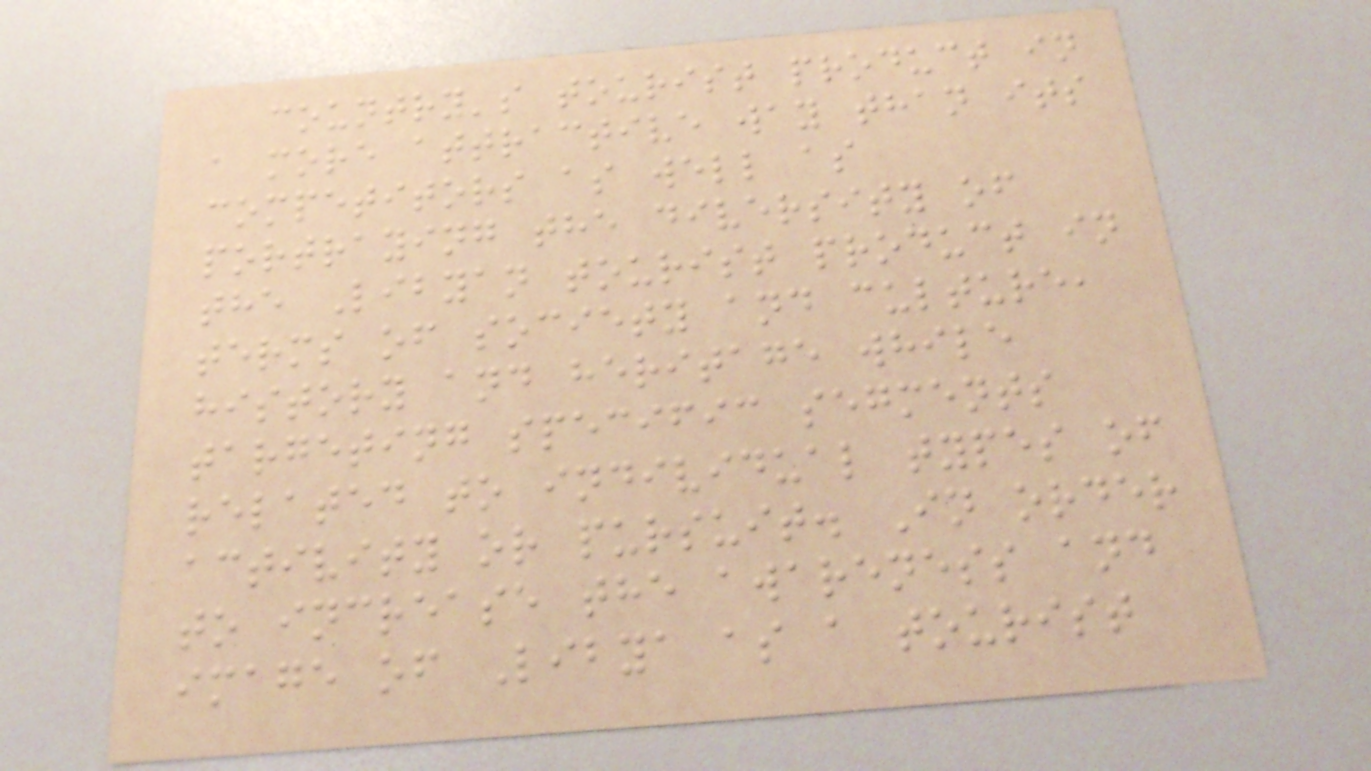country's tourist product in
a more attractive way than its
competitors as well as
portraying the diversity of
the Libyan tourist product in
terms of society and culture,
history and heritage while
targeting specific segments
related to individual types of
activity or pursuit. In order
to increase the awareness and
image of Libya as a tourist
